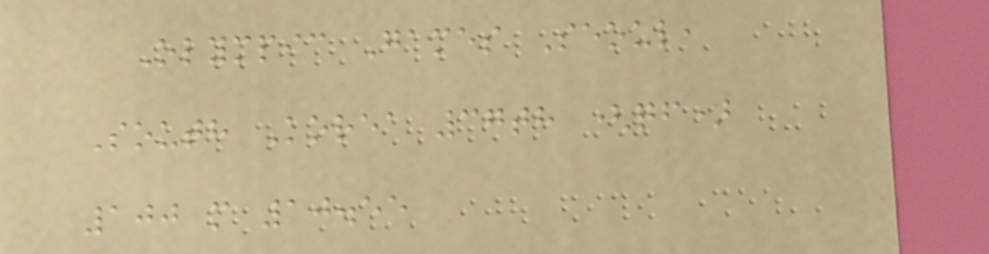Olympic Games Seoul,
South Korea 37th (qf)
100 m 10.55
